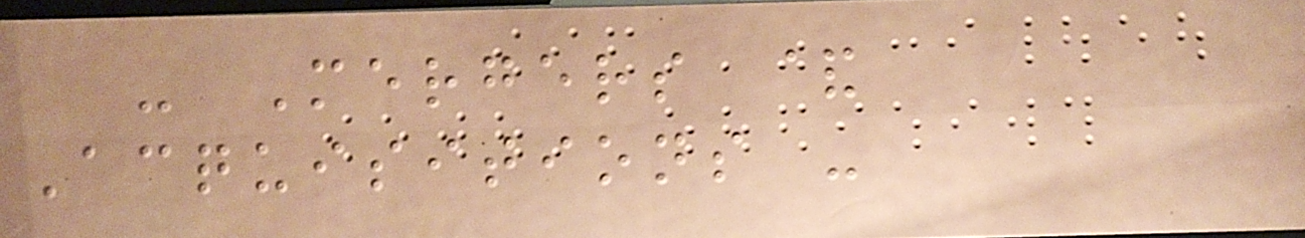- Mergers &
Acquisitions -
